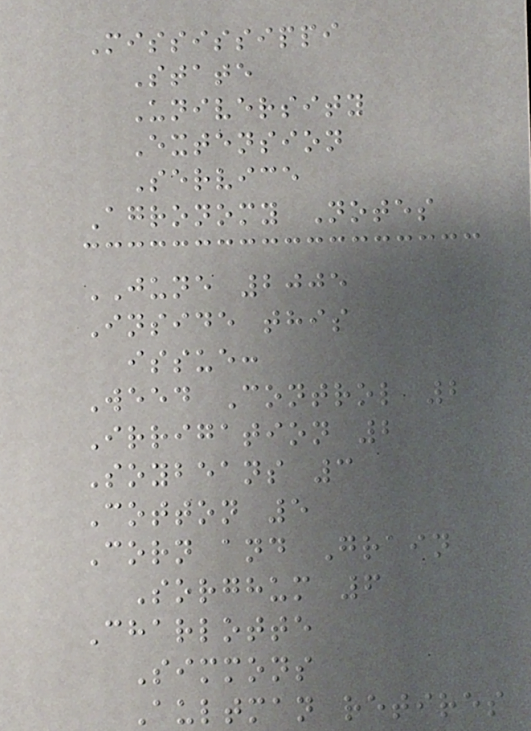Mississippi
State
University
Extension
Service
Agronomy Notes
JUNE 2005
Inside this
issue:
Weed Control 2
Irrigation 2
Soybeans 3
Cotton 5
Corn and Grain
Sorghum 6
Charlotte
Simmons
Aultman retires
